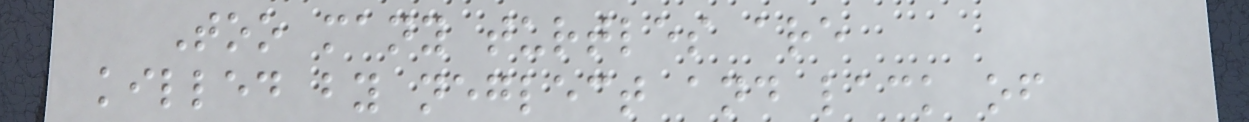Too many turtles are
killed by neglect and lack of
